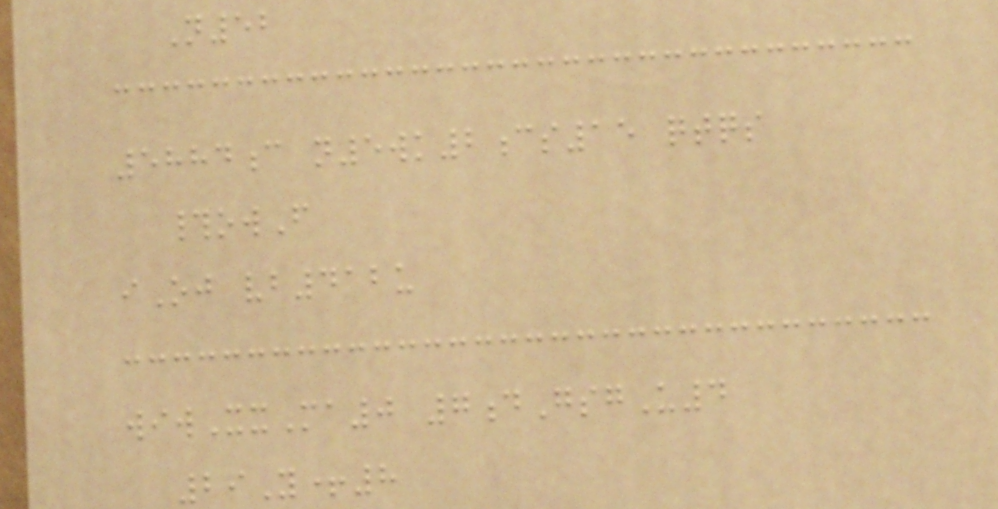N52
5884c n5wk2cs15 qtqs
#owF
iOj vb412u
wiwXxMa0 7dGsgU4
29Y+8
